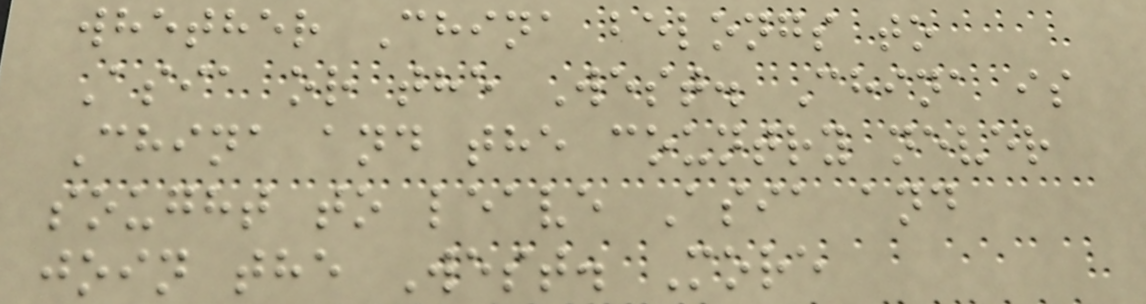whether China belongs to
Asia or the West. China is
China and the country never
sought to leave Asia and
join the West. More
